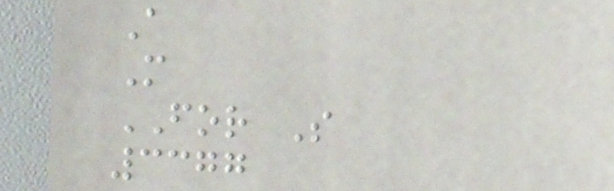A
M
FOR S
3377
